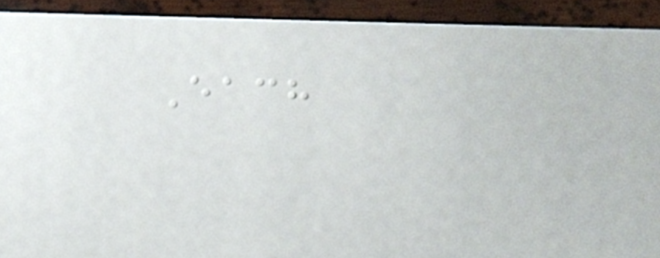Each
